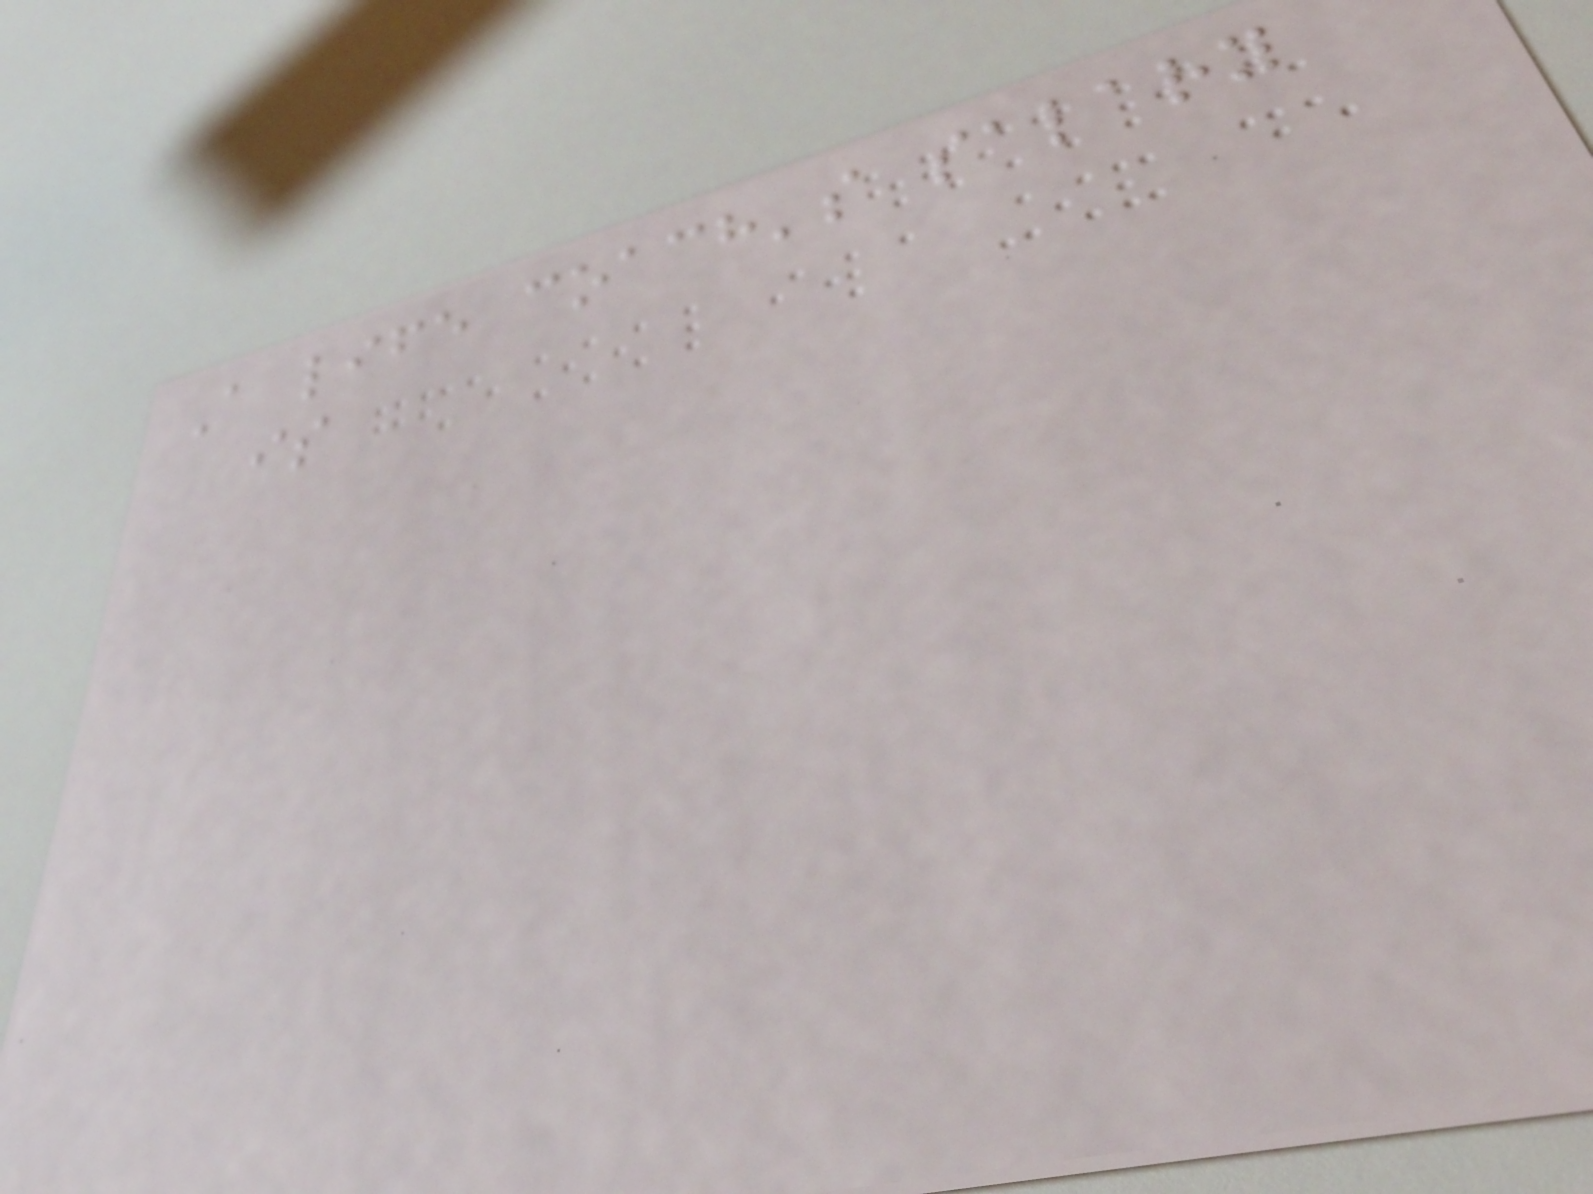A life coach's salary
is
